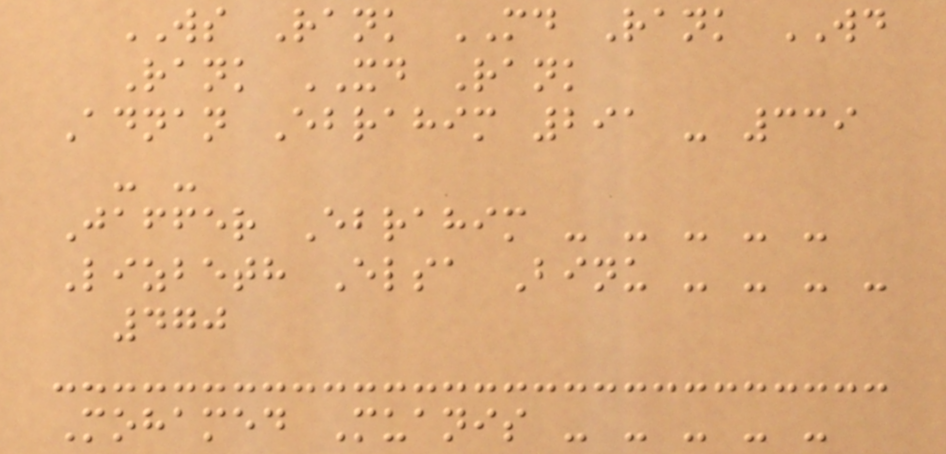WS Rank MD Rank WD
Rank XD Rank
Adnan Ebrahim 291 - 339
- -
Jaffer Ebrahim - - - - -
Lizbeth Elsa Binu - - - -
470
Mohamed Muanis - - - - -
